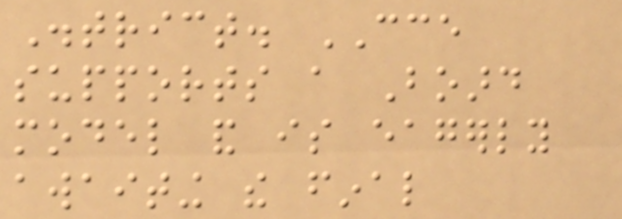District. CCE
supports a Board
model and is eagerly
awaiting the final
